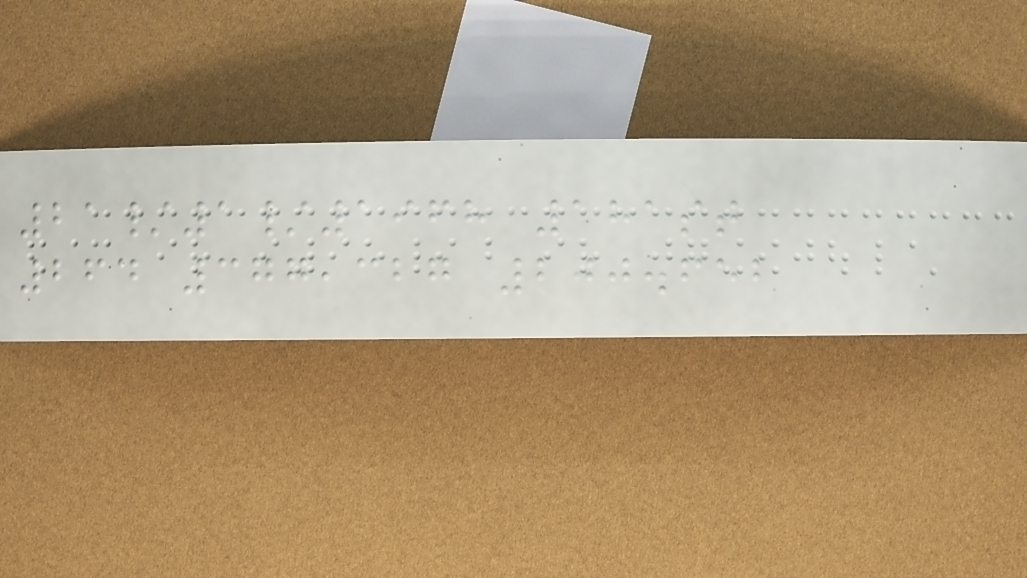21/1/1968 181st
264 377,327 200.652
